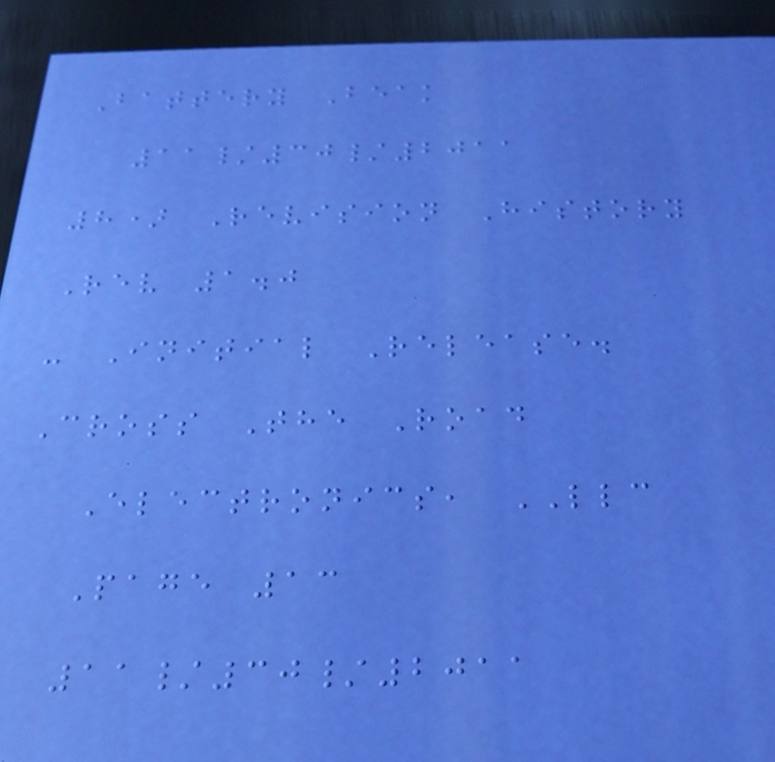Battery Beak
11/30/2011
8) Revision History
Rev 1.0
- Initial Release.
Cross The Road
Electronics, LLC
Page 13
11/30/2011
